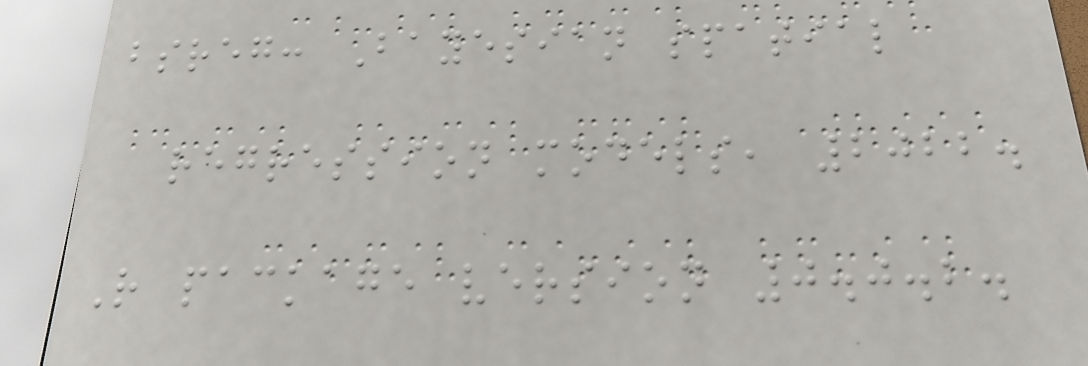bsreg: Bayesian spatial
regression models, 2022.
R package version 0.0.2.
